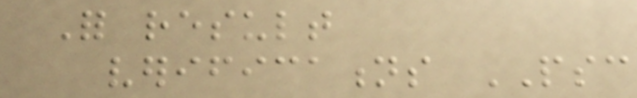For result
verifications PSC
